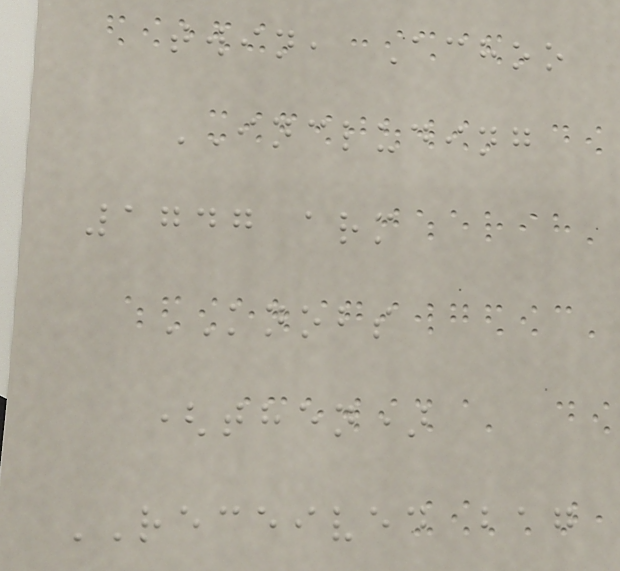twin, Achoo
INCLUDING
1747 arm
KNOBS
(then)
RECEIVED bag
